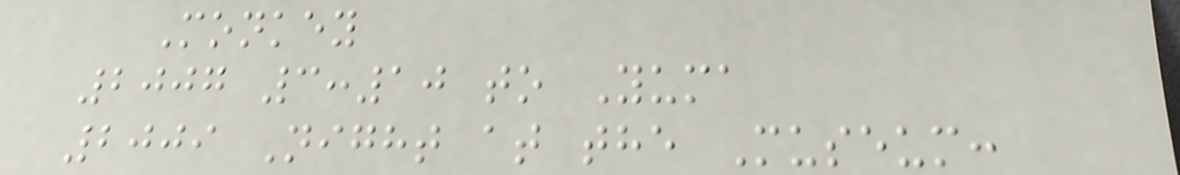Monkey
2007 3:10 to Yuma
2009 Night at the Museum:
